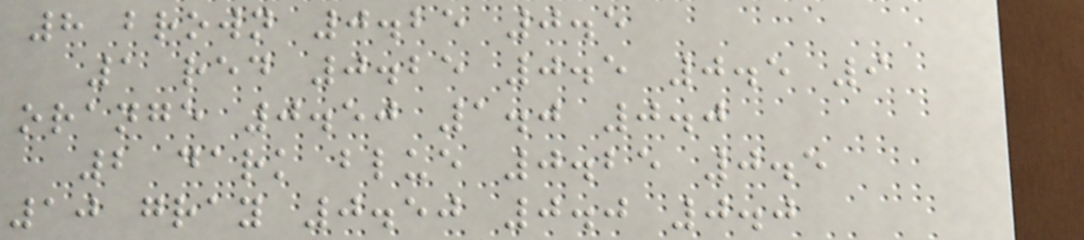8 brown 0.25 0.5
1 red 0.25 0.5 0.5 9
orange 0.50 1.0 0.0
2 dark blue 0.25 0.5
10 gray 0.50 0.0 0.0
